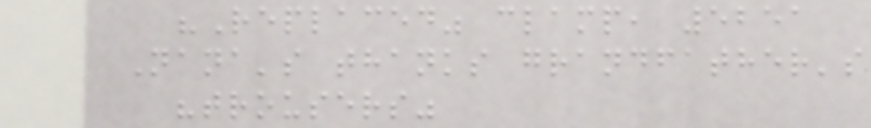"Replaced" clamp, 5251
Nana's thanks grandfather's
"trousers"
